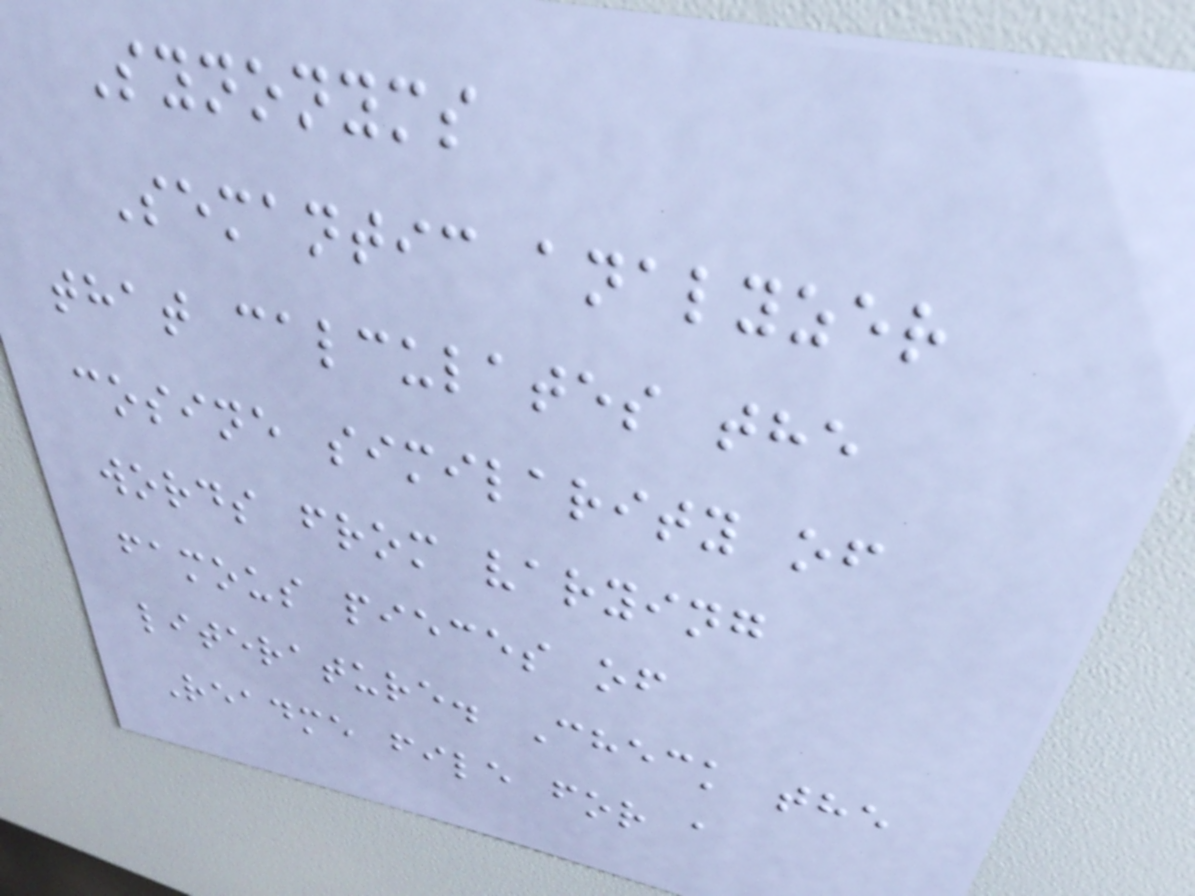Synonyms
Semantic analyzer
that calculates the
cosine similarity of
words from varying
famous pieces of
literature. Check the
Readme file for a
